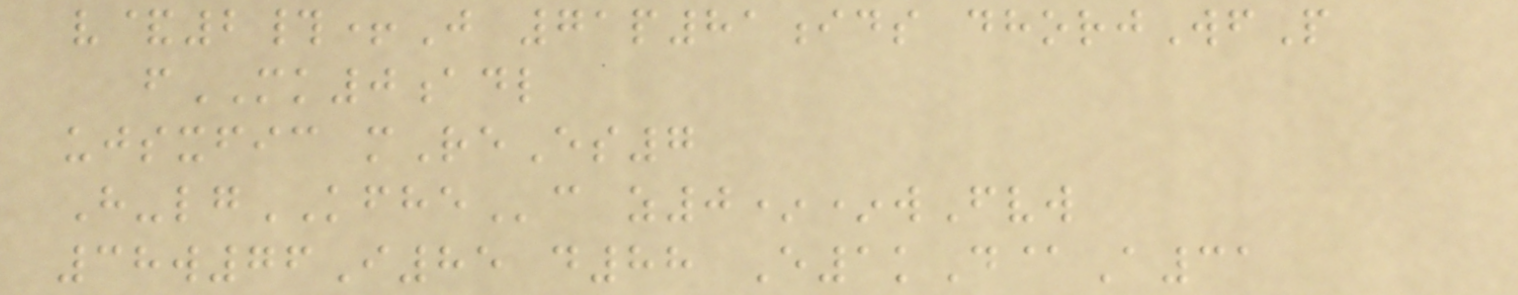v&2#+J 71p81ids dhorjWfP
fMK0adl
ujsxfic mReEs7
H-lgKFHEc z0**wFvw
38w76I85 d88 E1kD@A31
